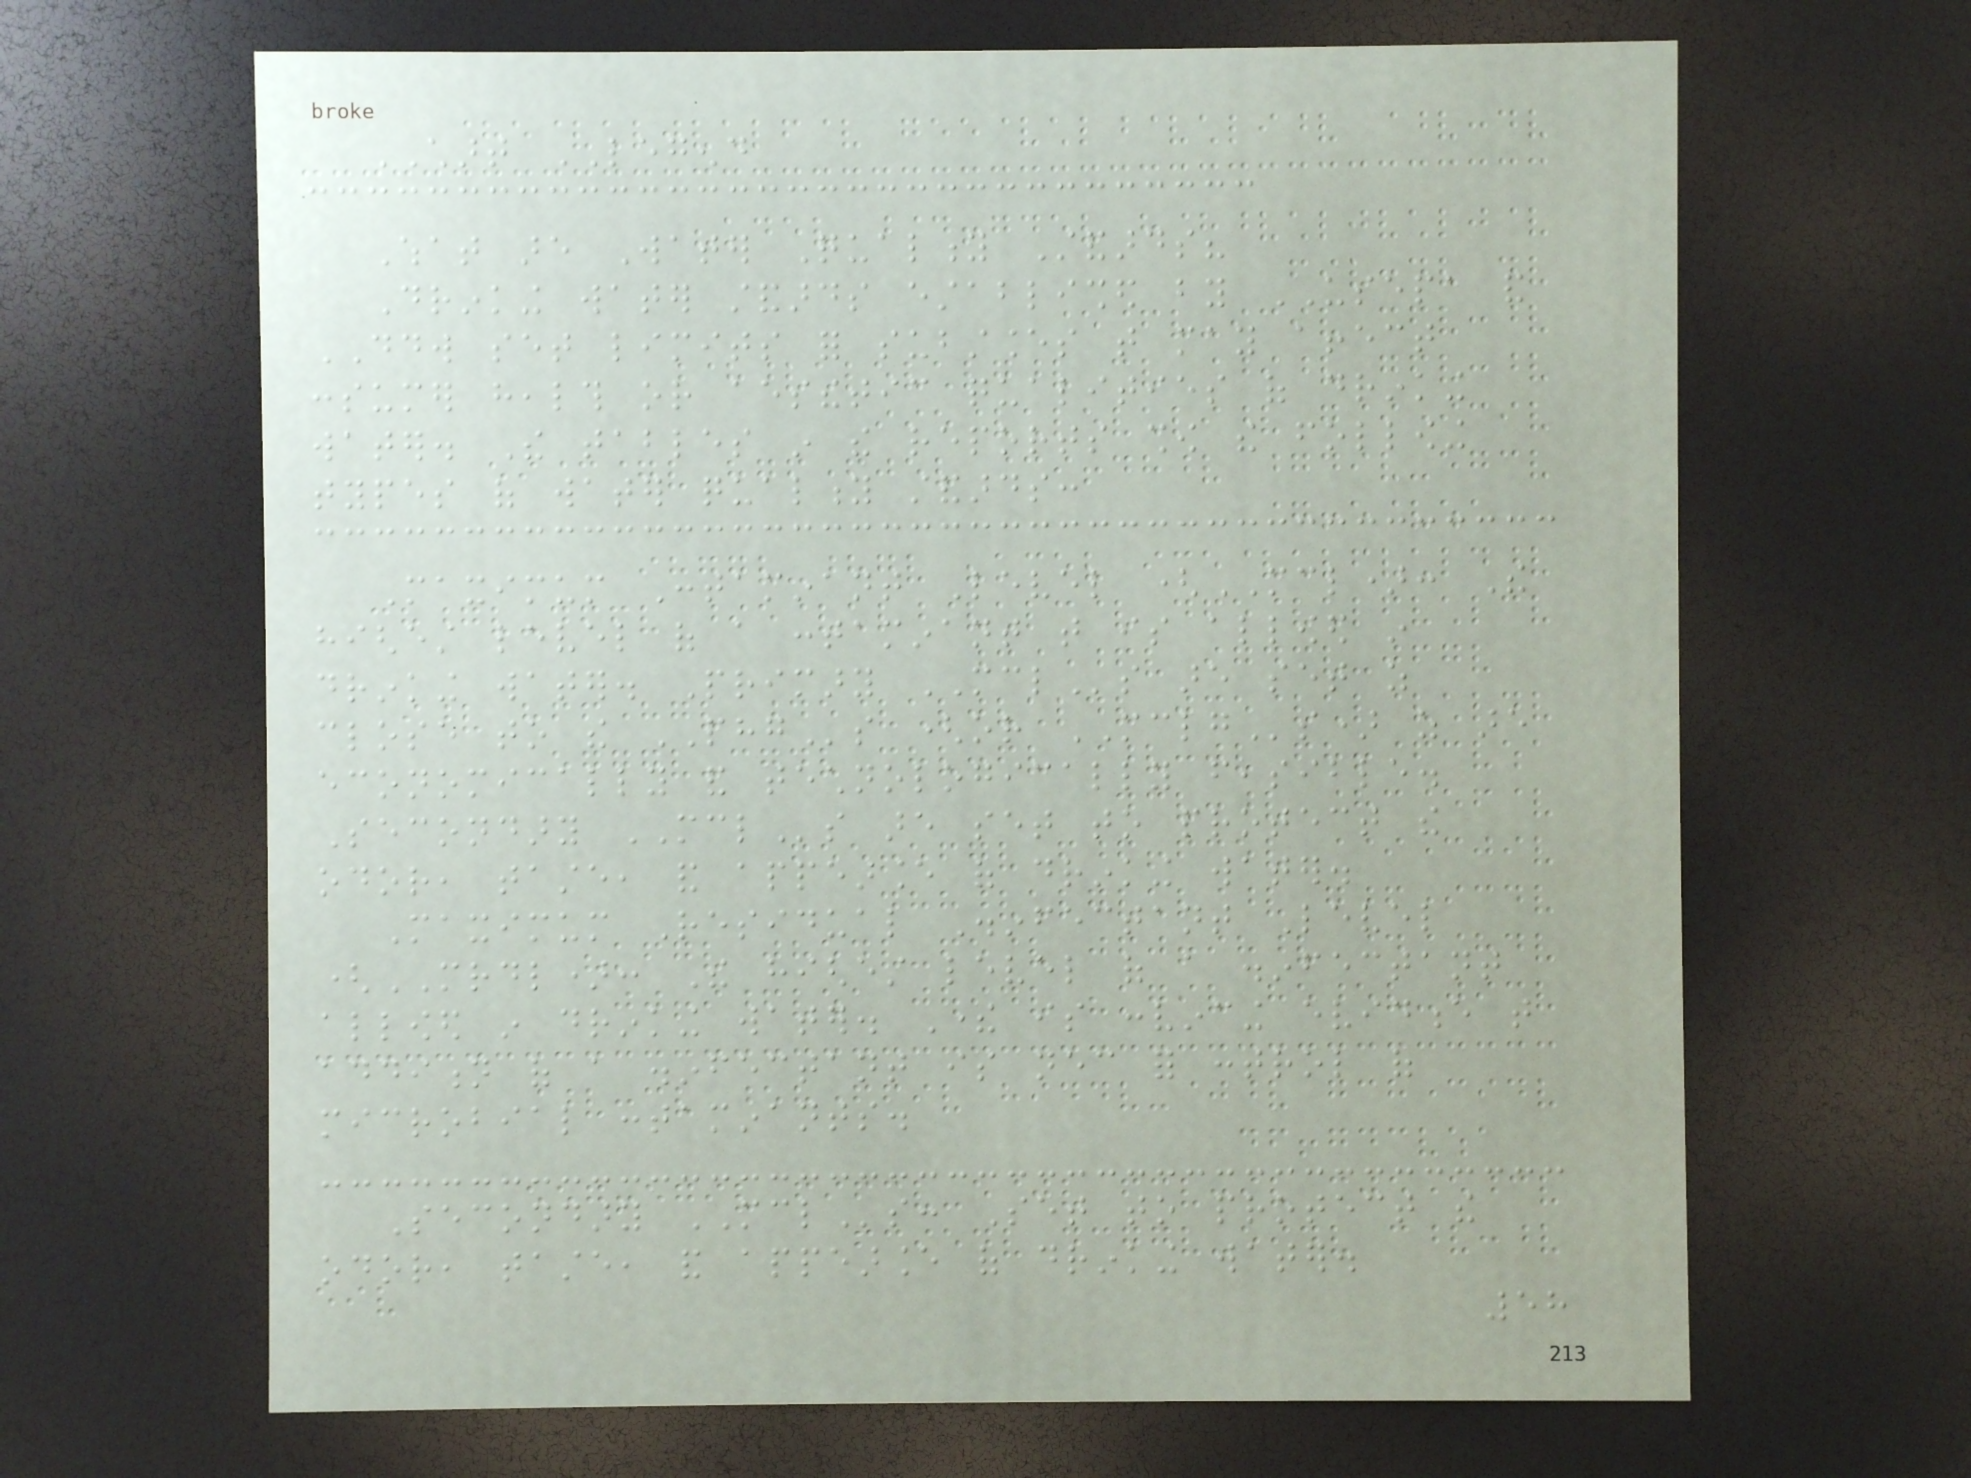CHART LEGEND
What are Water Quality Standards?
Drinking water standards established by USEPA and
DDW set limits for substances that may affect
consumer health or aesthetic qualities of drinking
water. The tables in the reports show the following
types of water quality standards:
Maximum Contaminant Level (MCL): The
highest level of a contaminant that is allowed in
drinking water. Primary MCLs are set as
close to the PHGs (or MCLGs) as are
economically and technologically feasible.
Secondary MCLs are set to protect the
odor, taste, and appearance of drinking water.
Maximum Residual Disinfectant Level
(MRDL): The highest level of a disinfectant
allowed in drinking water. There is convincing evidence that
addition of a disinfectant is necessary for control of
microbial contaminants.
Secondary MCLs: Set to protect the
odor, taste, and appearance of drinking water.
58
